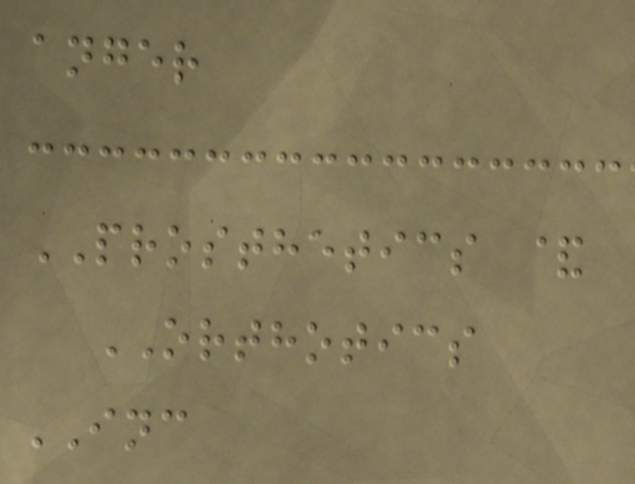anger
PROSTHETICS &
ORTHOTICS
INC
